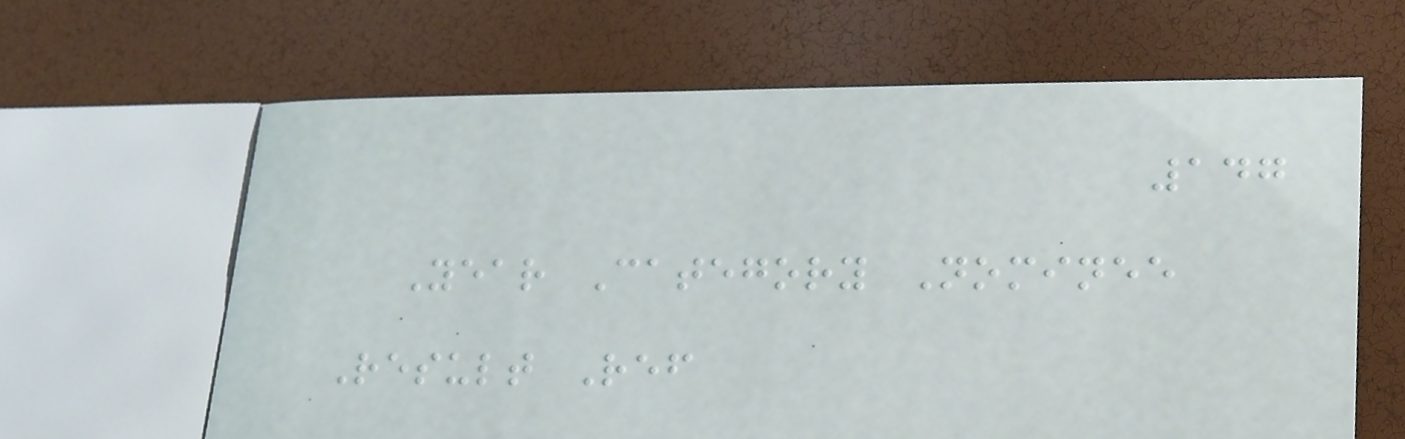147
Year Category Nominee
Result Ref
